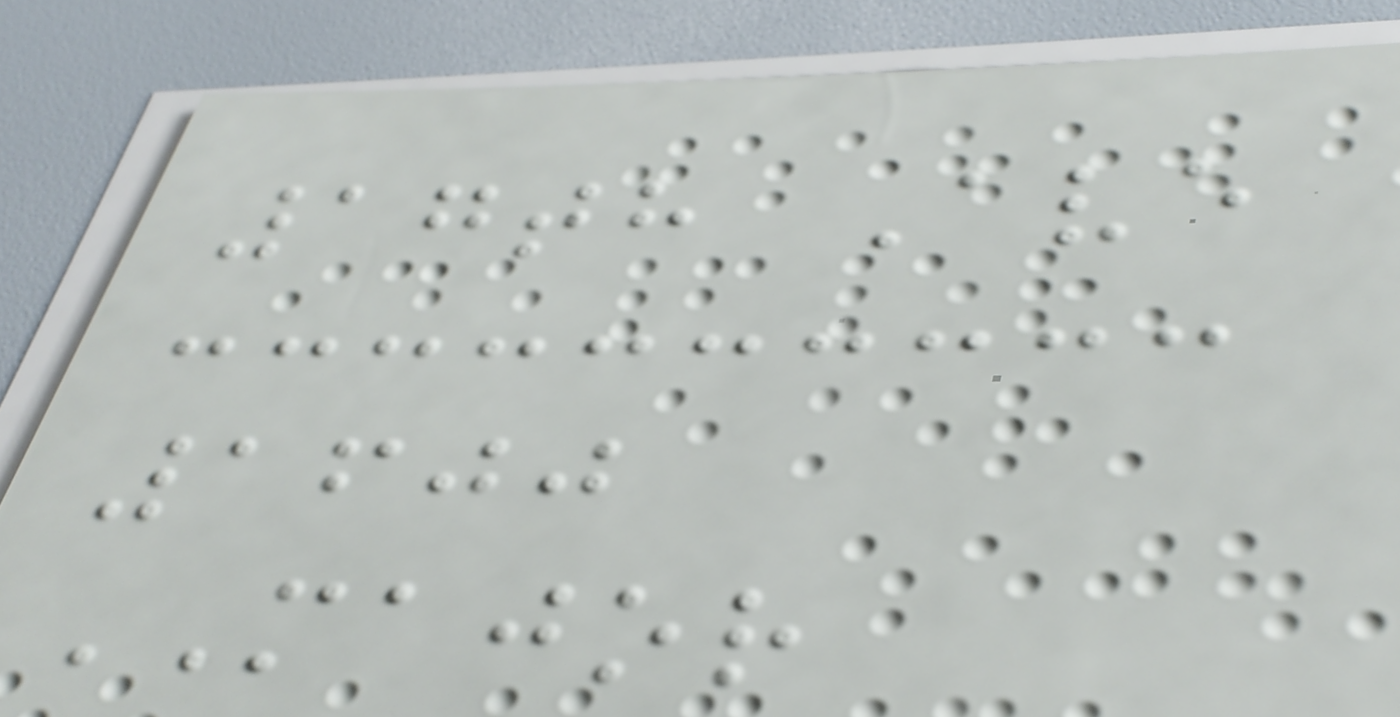17th Ave
1600
MAJOR
